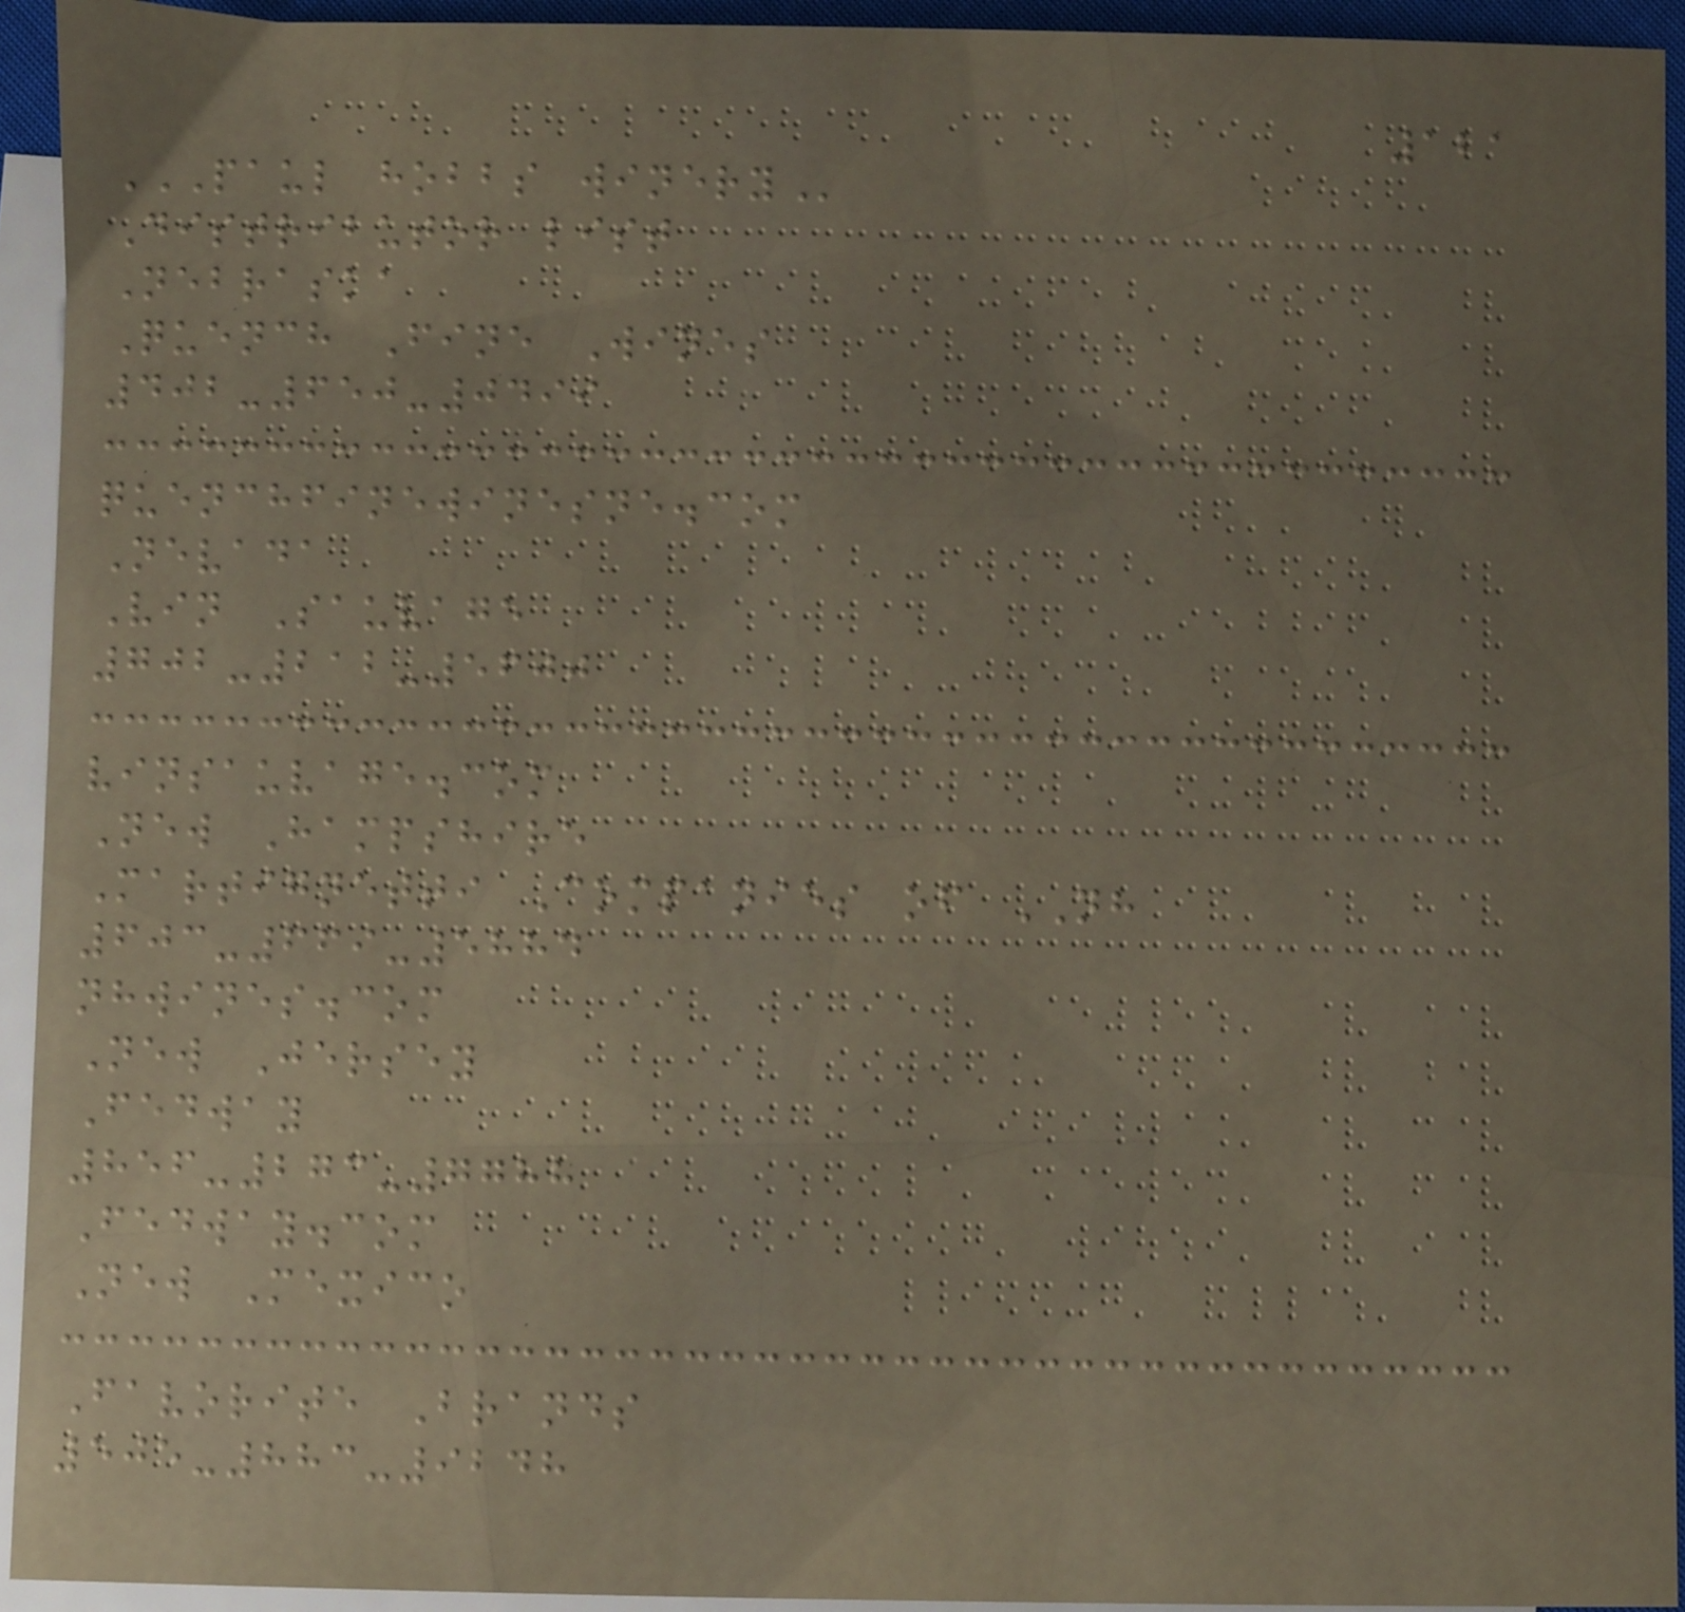121
PAUL HOBBS WINERY
Distributor list
Nebraska
Quench Fine Wines
402-650-0499
quenchfinewinesne.com
Nevada
Vin Sauvage
702-212-5600
vinsauvage.com
New Hampshire
Martignetti Companies of NH
603-669-5884
nhwines.com
New Jersey
Fedway
856-273-7788
Fedway.com
New Mexico
Favorite Brands
505-883-9248
